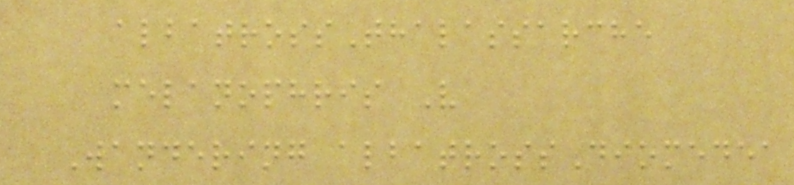albatrossThalassarche
melanophris V
Wandering albatrossDiomedea
